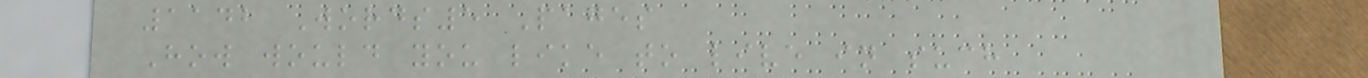1142 Words5 Pages
How would you like to live in such
